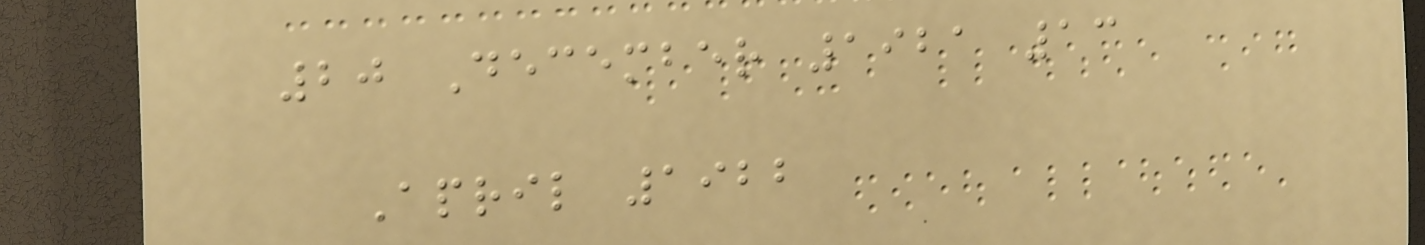20 December 1921 13
April 1922
